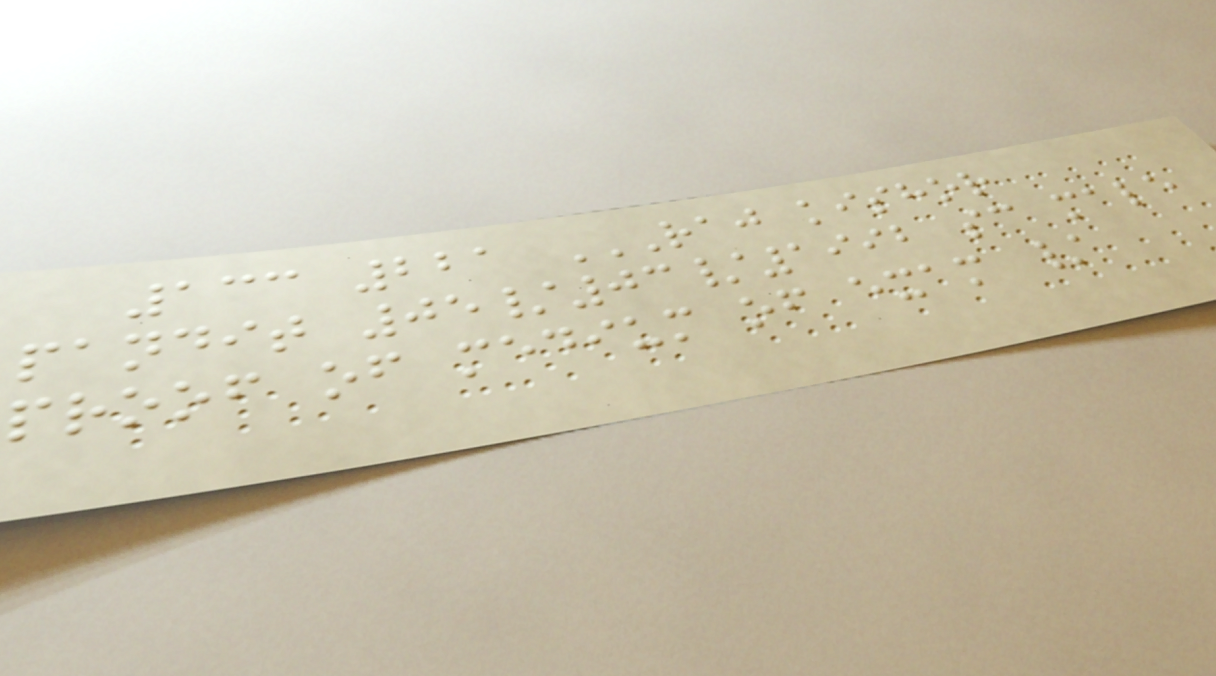133 221 RAJ KISHOR
PANDIT 05/03/1992 SC MALE
PROOF OF MEDIUM OF EXAM /
